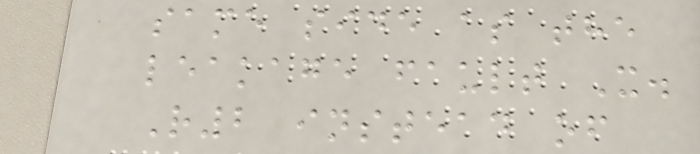same side as the
leakage fault X.
R2 instead of
